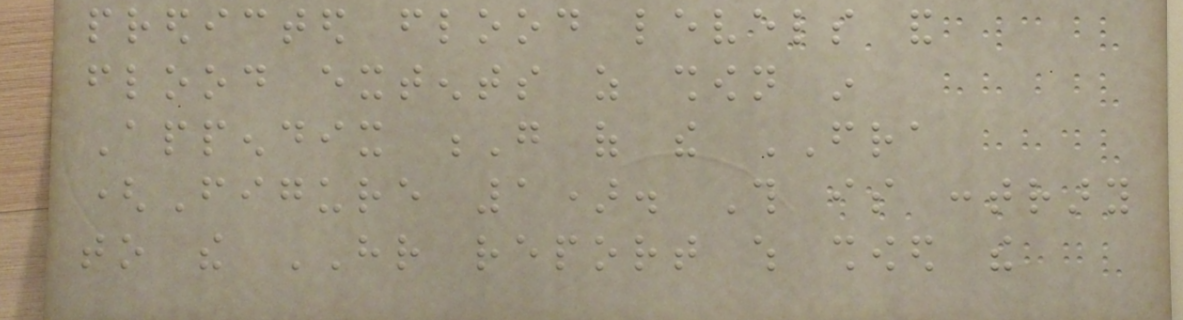predicted flood levels and
flood extents as shown in
Appendix G of the FRA
(Figure 1). This is contrary
to the HR report which showed the
